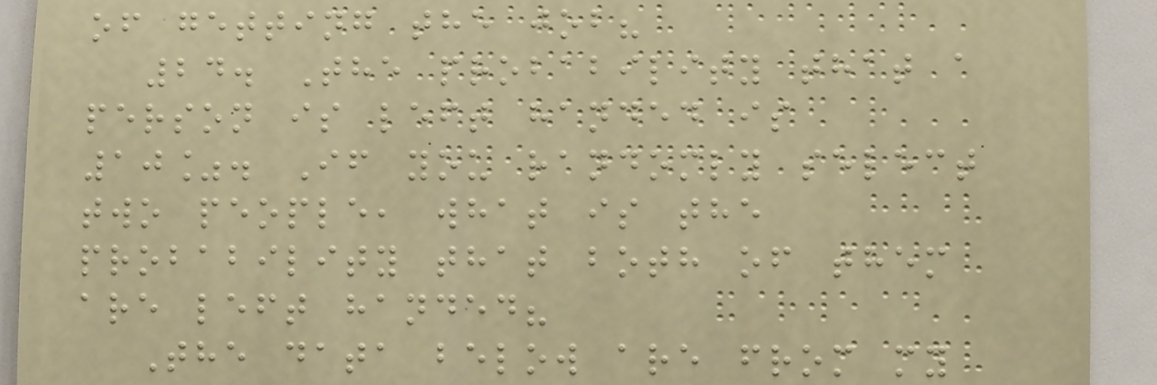of getting the job?
24. The probability that a
person is left handed is
10%. If you randomly select
two people, what is the
probability that both of them
are left handed?
The data below are from my
